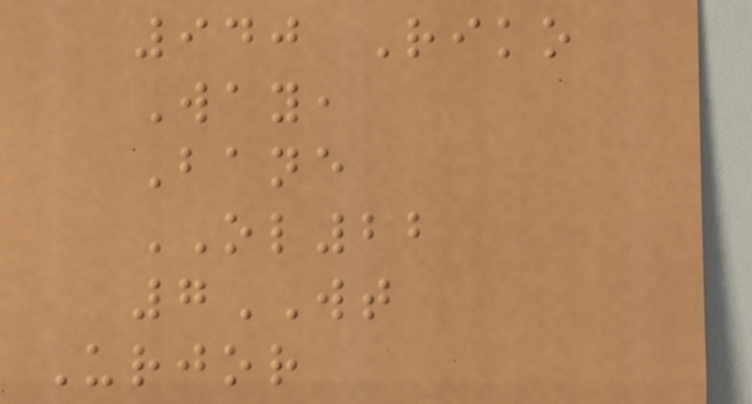940 Riko
Way,
Bane
OL22
7WT
Urjor
